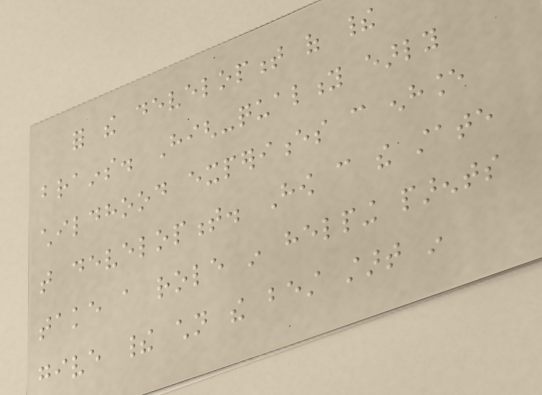for the development of their
brains. High-quality early
childhood experiences can enhance
that development. How can the state
take a role in helping parents
give their children the best start in
